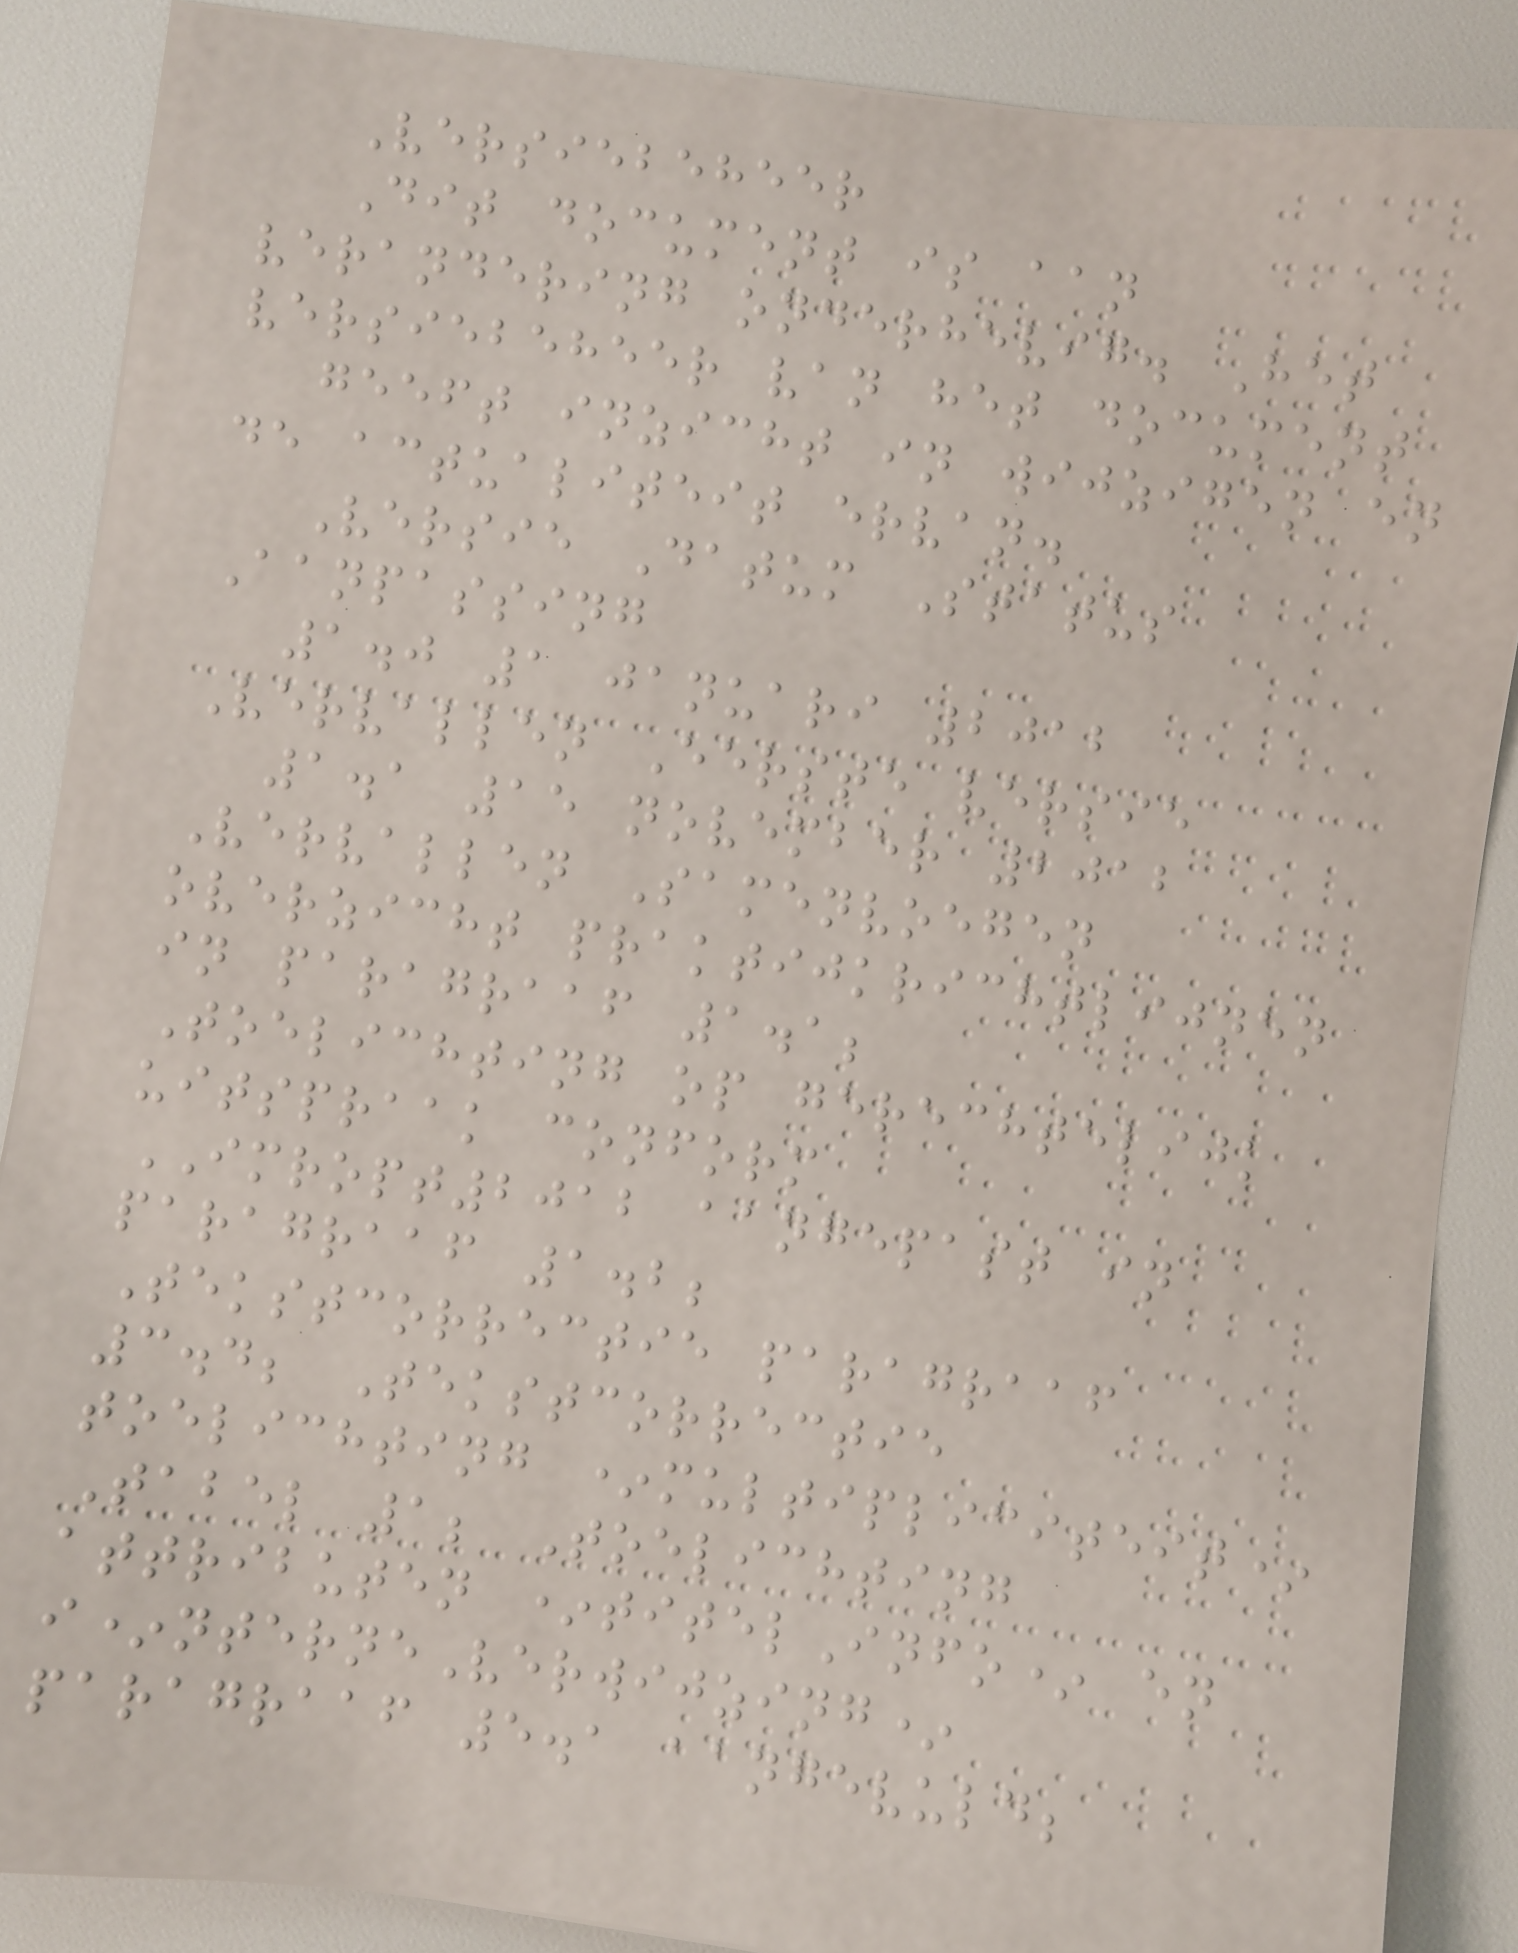Versiebeheer
Dit document is aan
verandering onderhevig. Het
versiebeheer van het document
geeft inzicht in wijzigen en
de actualiteit ervan.
Versie Datum Status
Aanpassing
1.0 1 januari 2012
Vervallen Eerste versie
1.1 15 november 2012
Vervallen Samenvoegen
overzicht praktijkrichtlijnen
in paragraaf 1.1;
Toelichting op gerechtelijk
uitspraak conform
IMROPT2012 aangepast in
paragraaf 1.2;
Tekstcorrectie paragraaf
3.4; Tekstcorrectie
toelichting *multipliciteit*
Tabel 1; Toelichting
attributen *titelInfo* en
i*nterneVerwijzing*
paragraaf 5.1 aangevuld;
